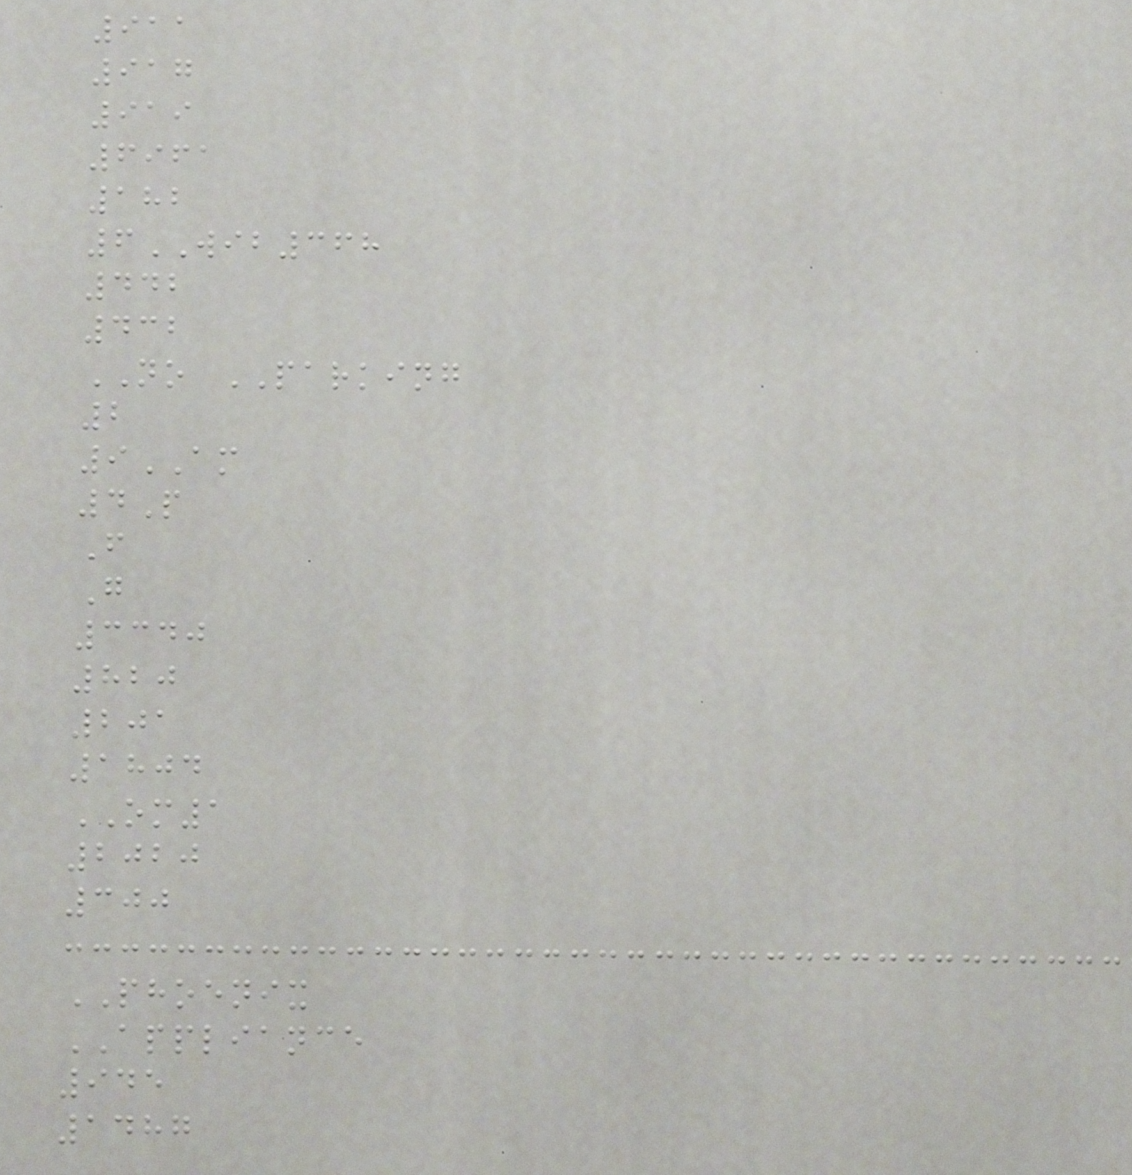911
917
919
6961
182
6WIB368
442
432
NO PARKING
2
9AM
4P
F
G
3340
820
201
1804
OM1
2020
300
PHOENIX
APPLIANCE
945
1487
